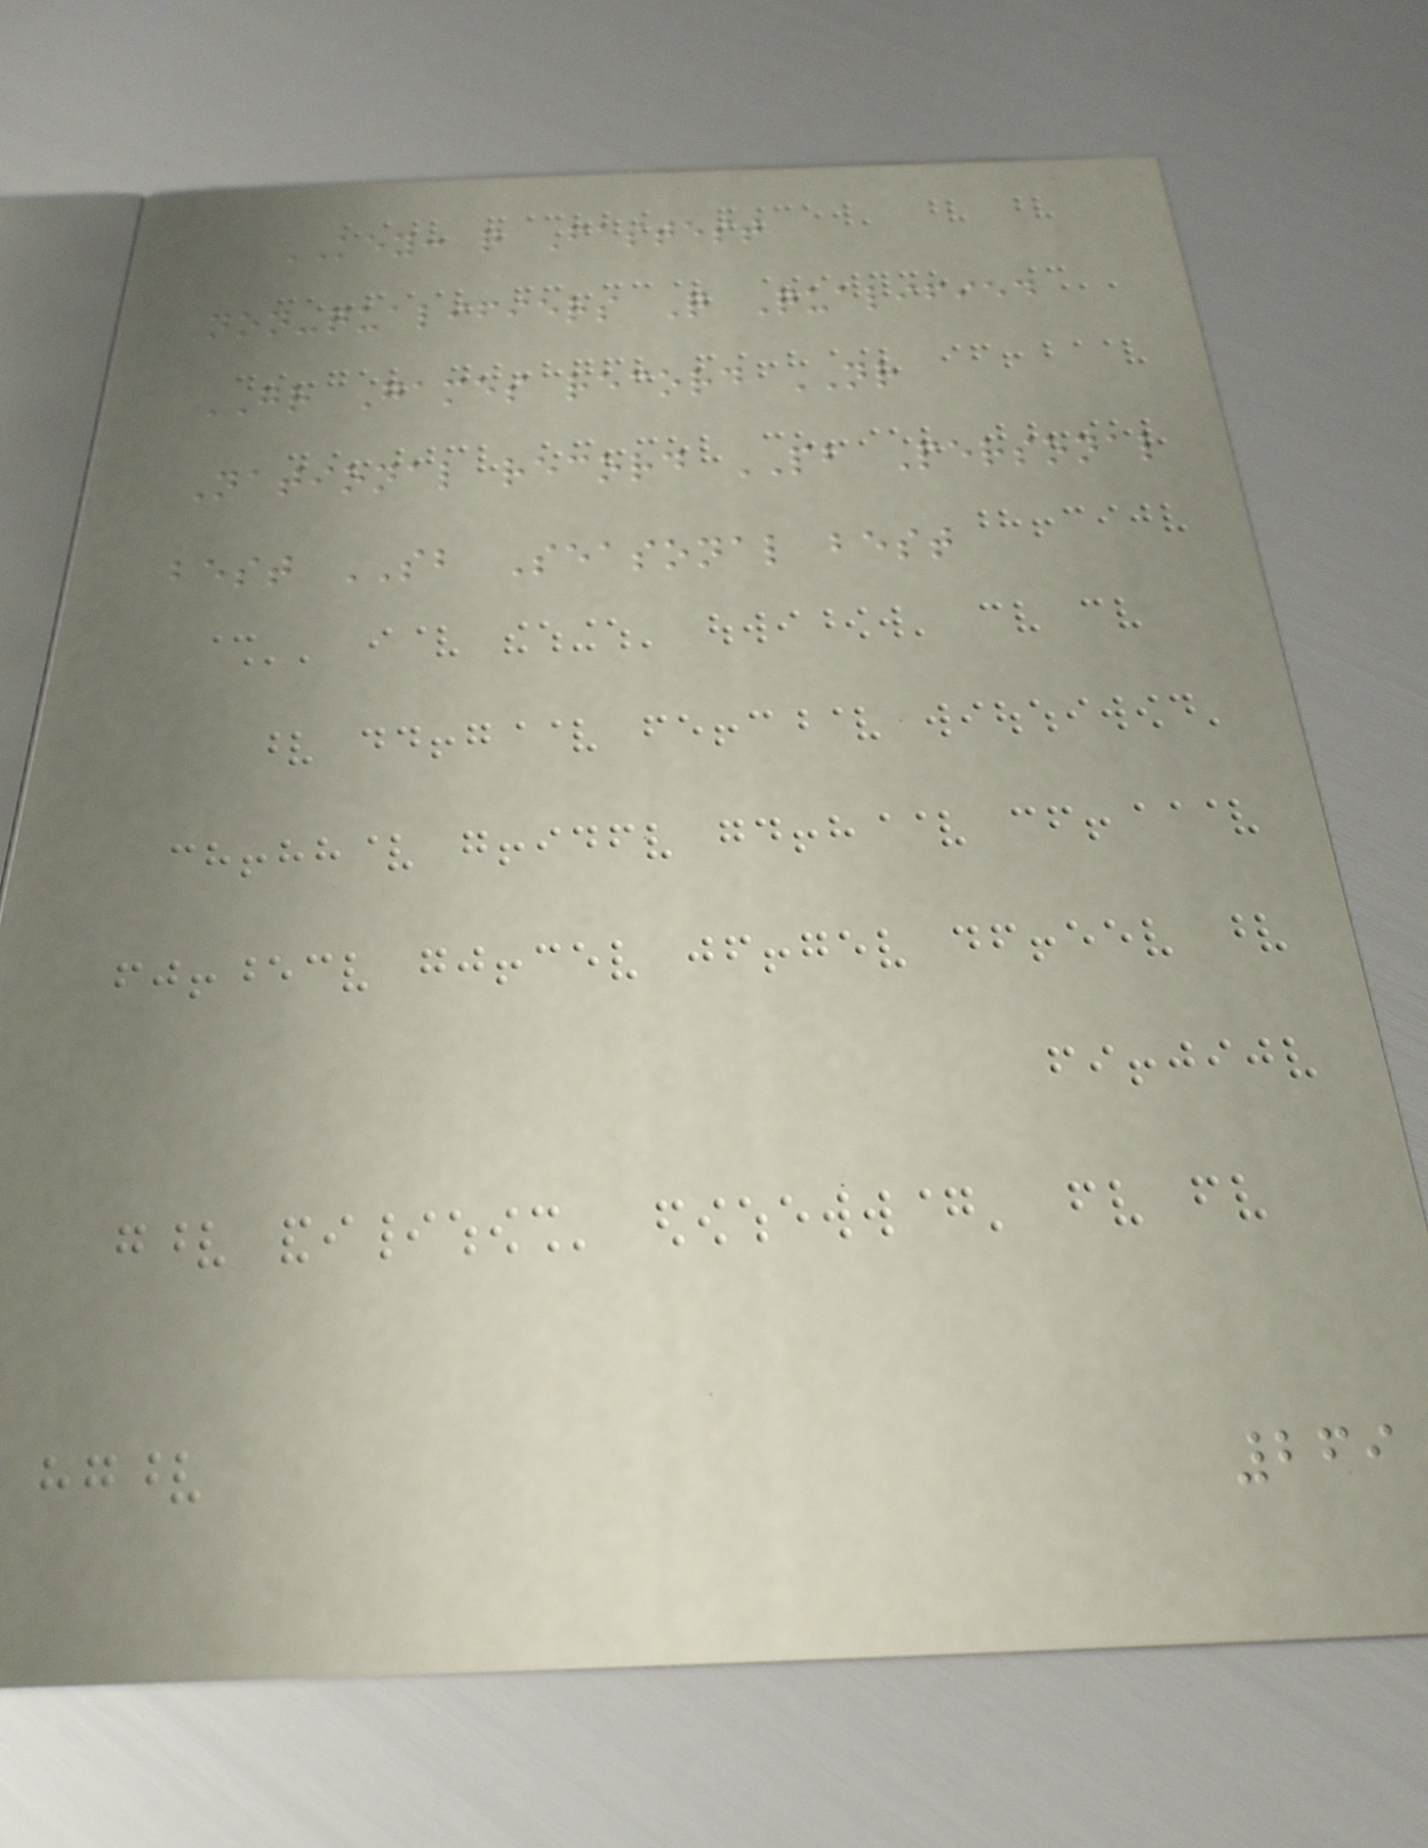KEY: q Fastest
non-qualifiers Q Qualified
GR Games record NR
National record PB Personal
best SB Seasonal best
269
